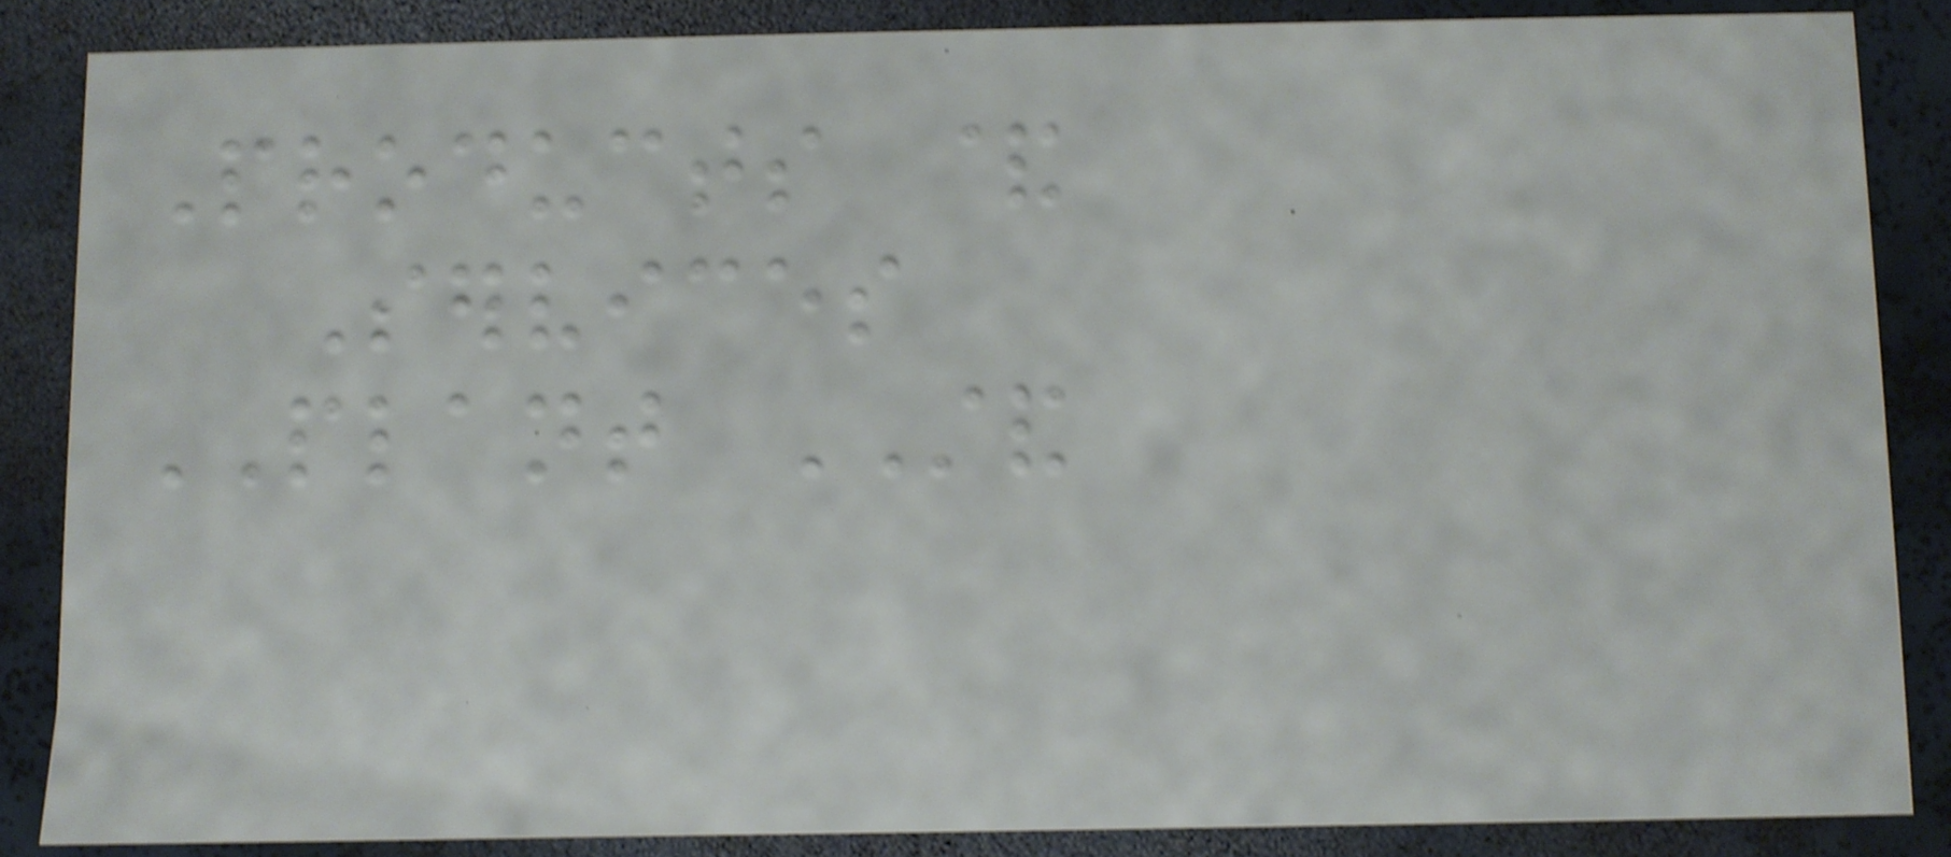Products &
Services
PLANT STAND
